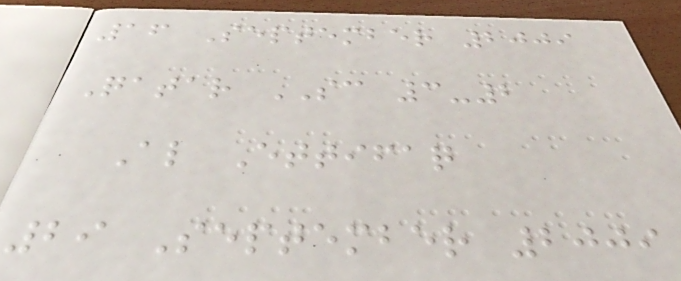16 September 2009
Qatar SC 3-2
Al Ettifaq
29 September 2009
